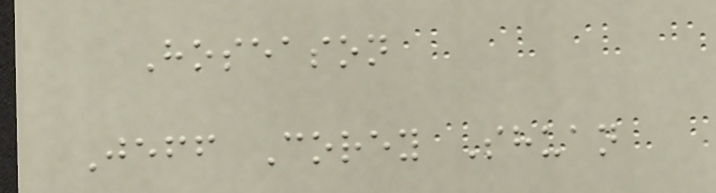Hoseason
Jeff Corey Shuan
